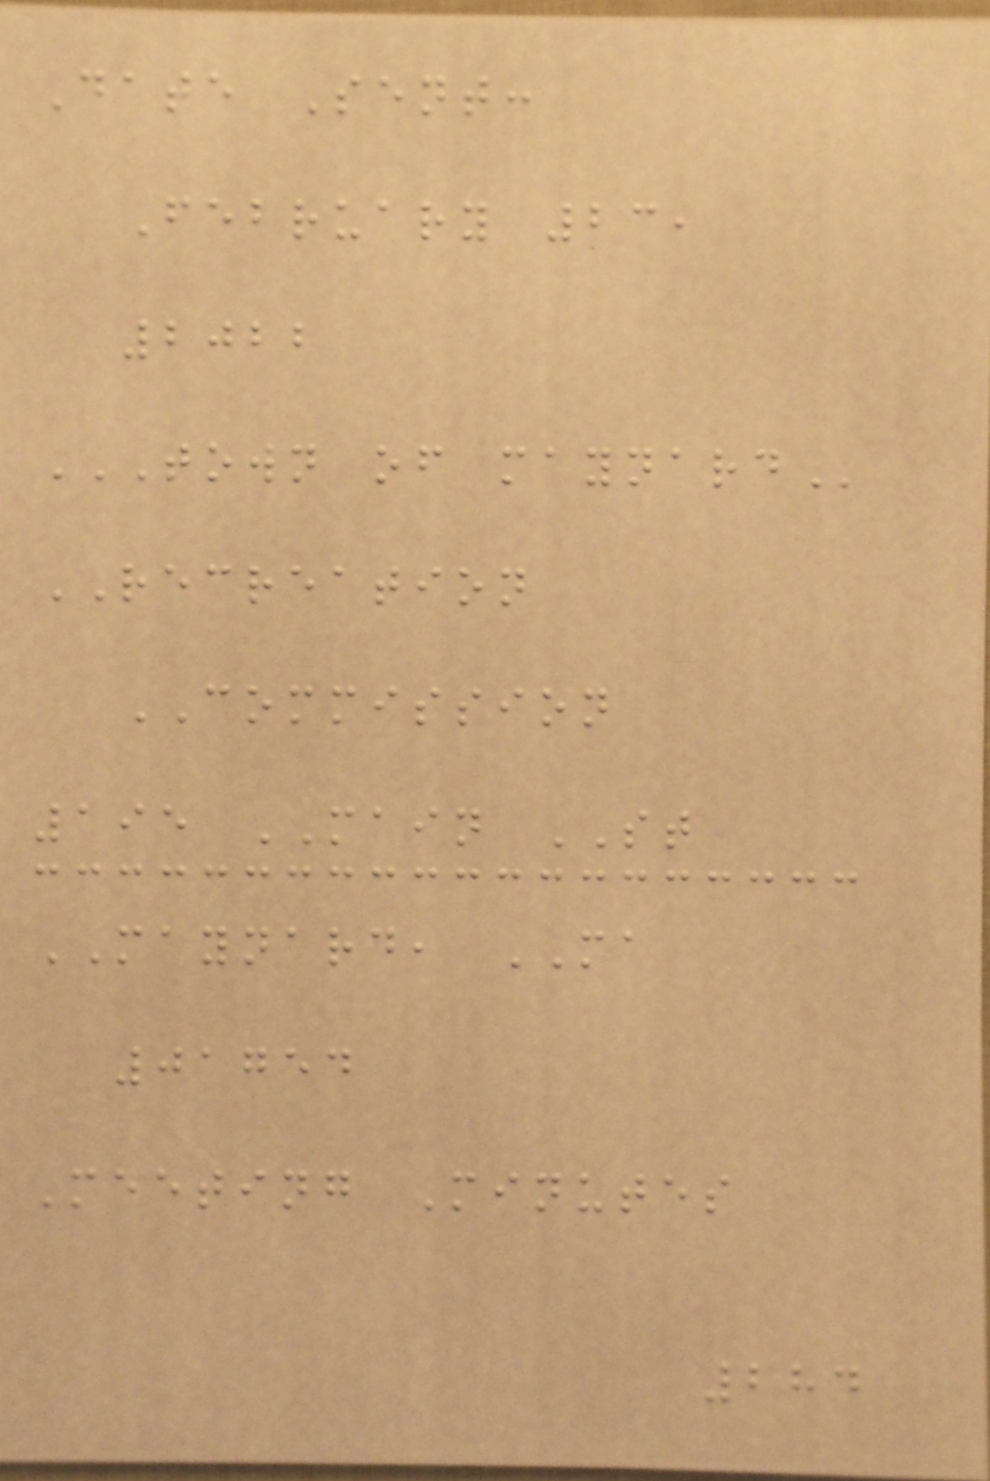Date Sent:
February 23,
2022
TOWN OF MAYNARD
RECREATION
COMMISSION
195 MAIN ST
MAYNARD, MA
01754
Meeting Minutes
284
